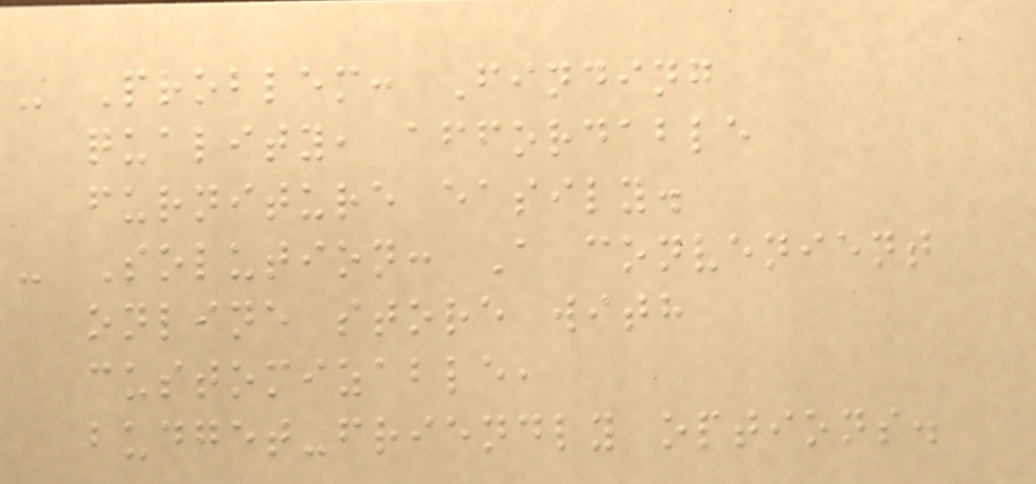- Problem: Finding
quality, affordable
furniture easily.
- Solution: A convenient
online store with
customizable,
budget-friendly options.
